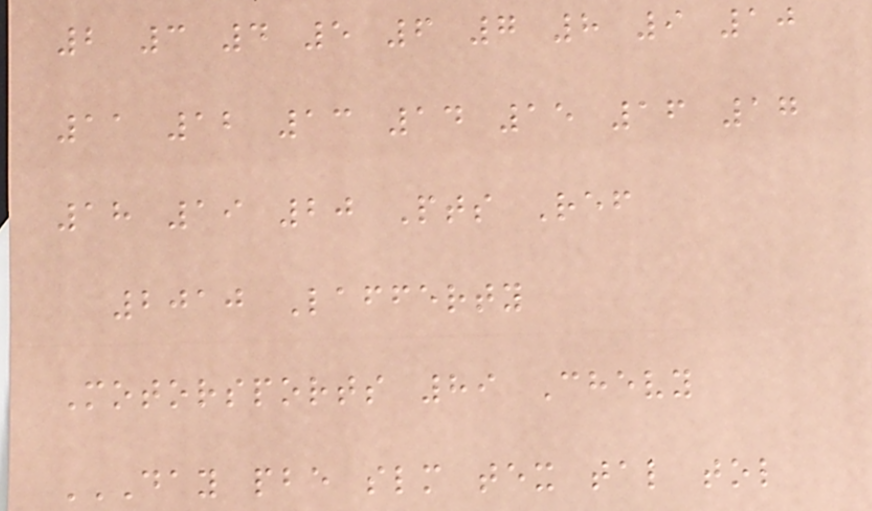2 3 4 5 6 7 8 9 10
11 12 13 14 15 16 17
18 19 20 Pts Ref
2010 Lafferty
Motorsports 89 Chevy
DAY PBE SLM TEX TAL TOL
